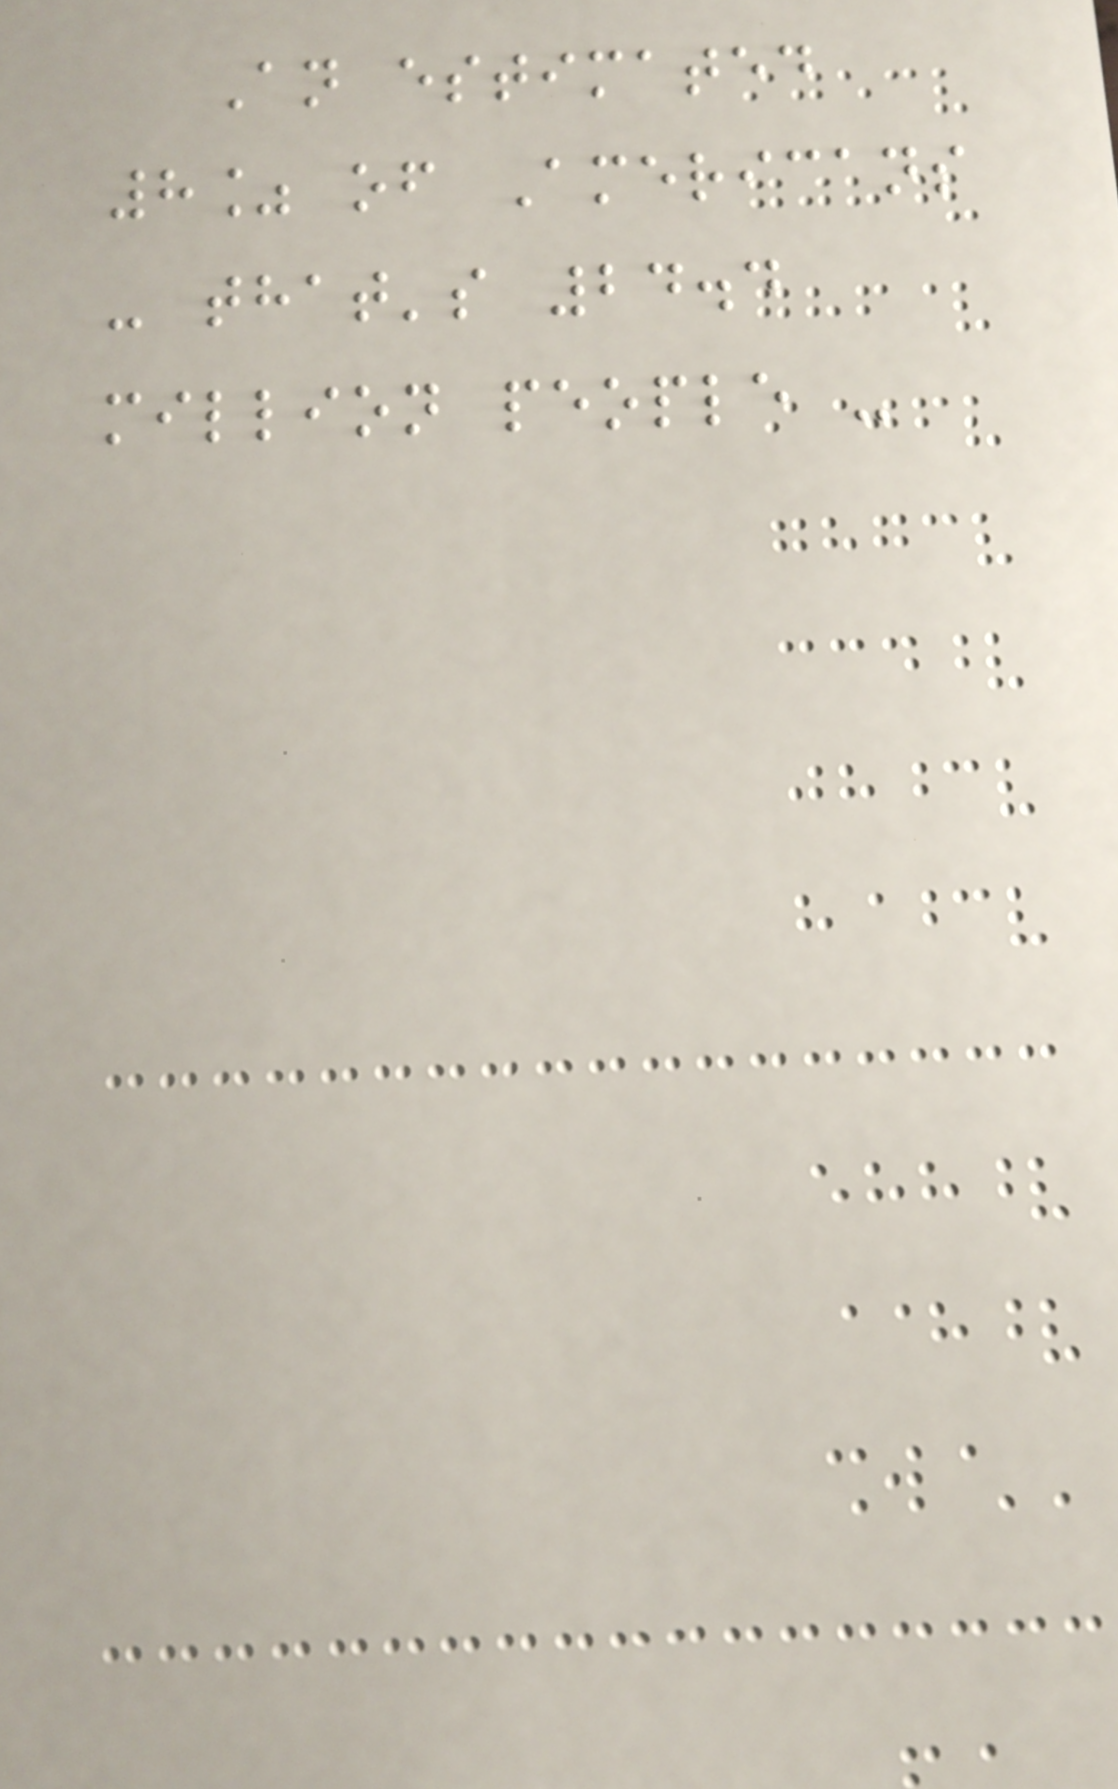An estimated
8% of Americans
- that's 24.4
million people -
